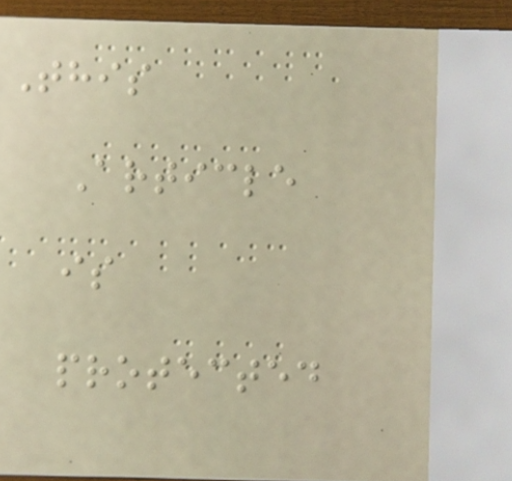This
Article
is
protected
